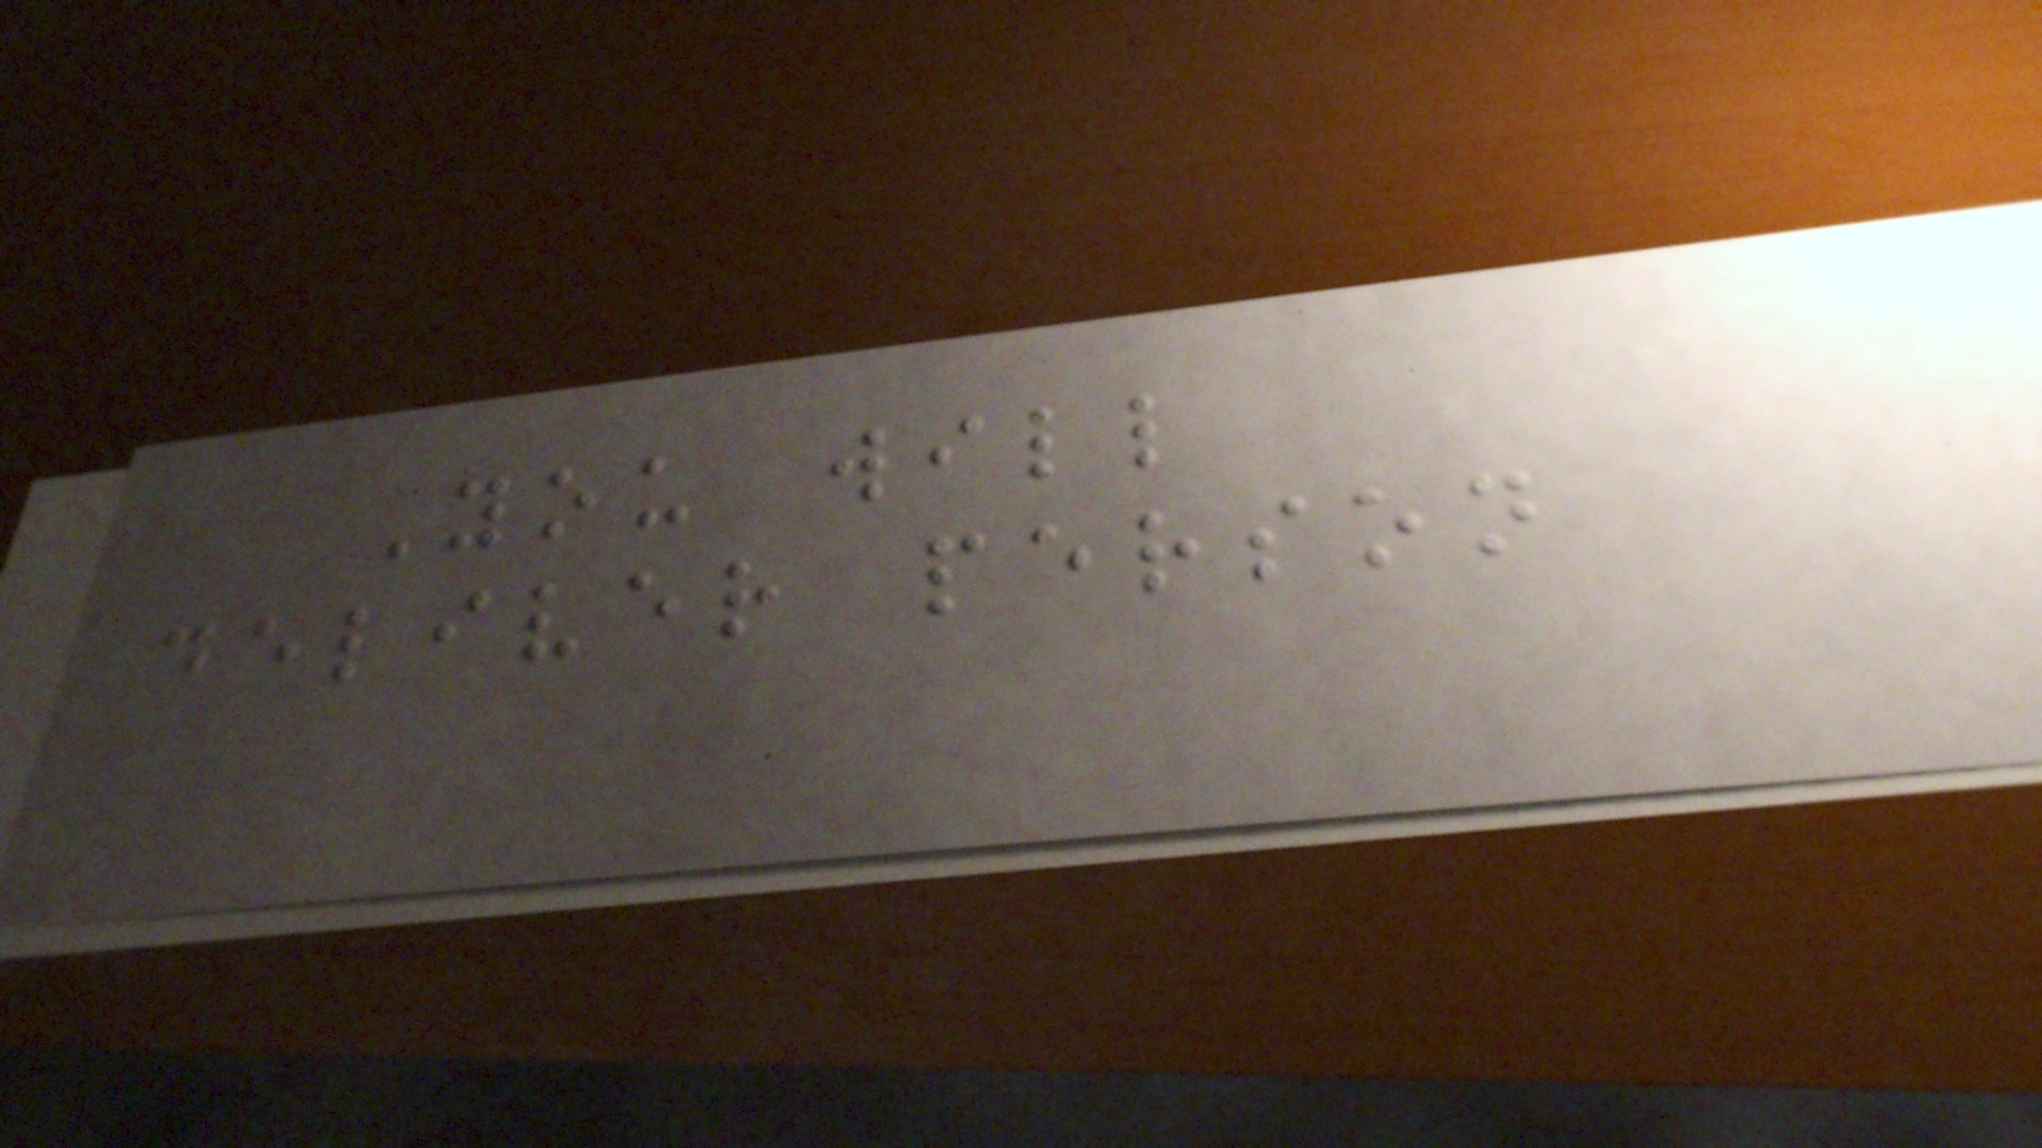You will
deliver person
